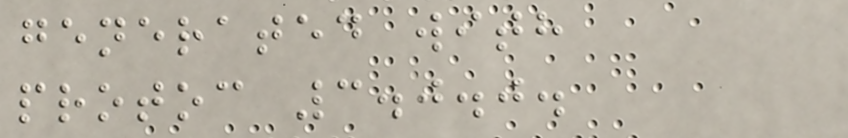generated with
protoc 3.0.0.
